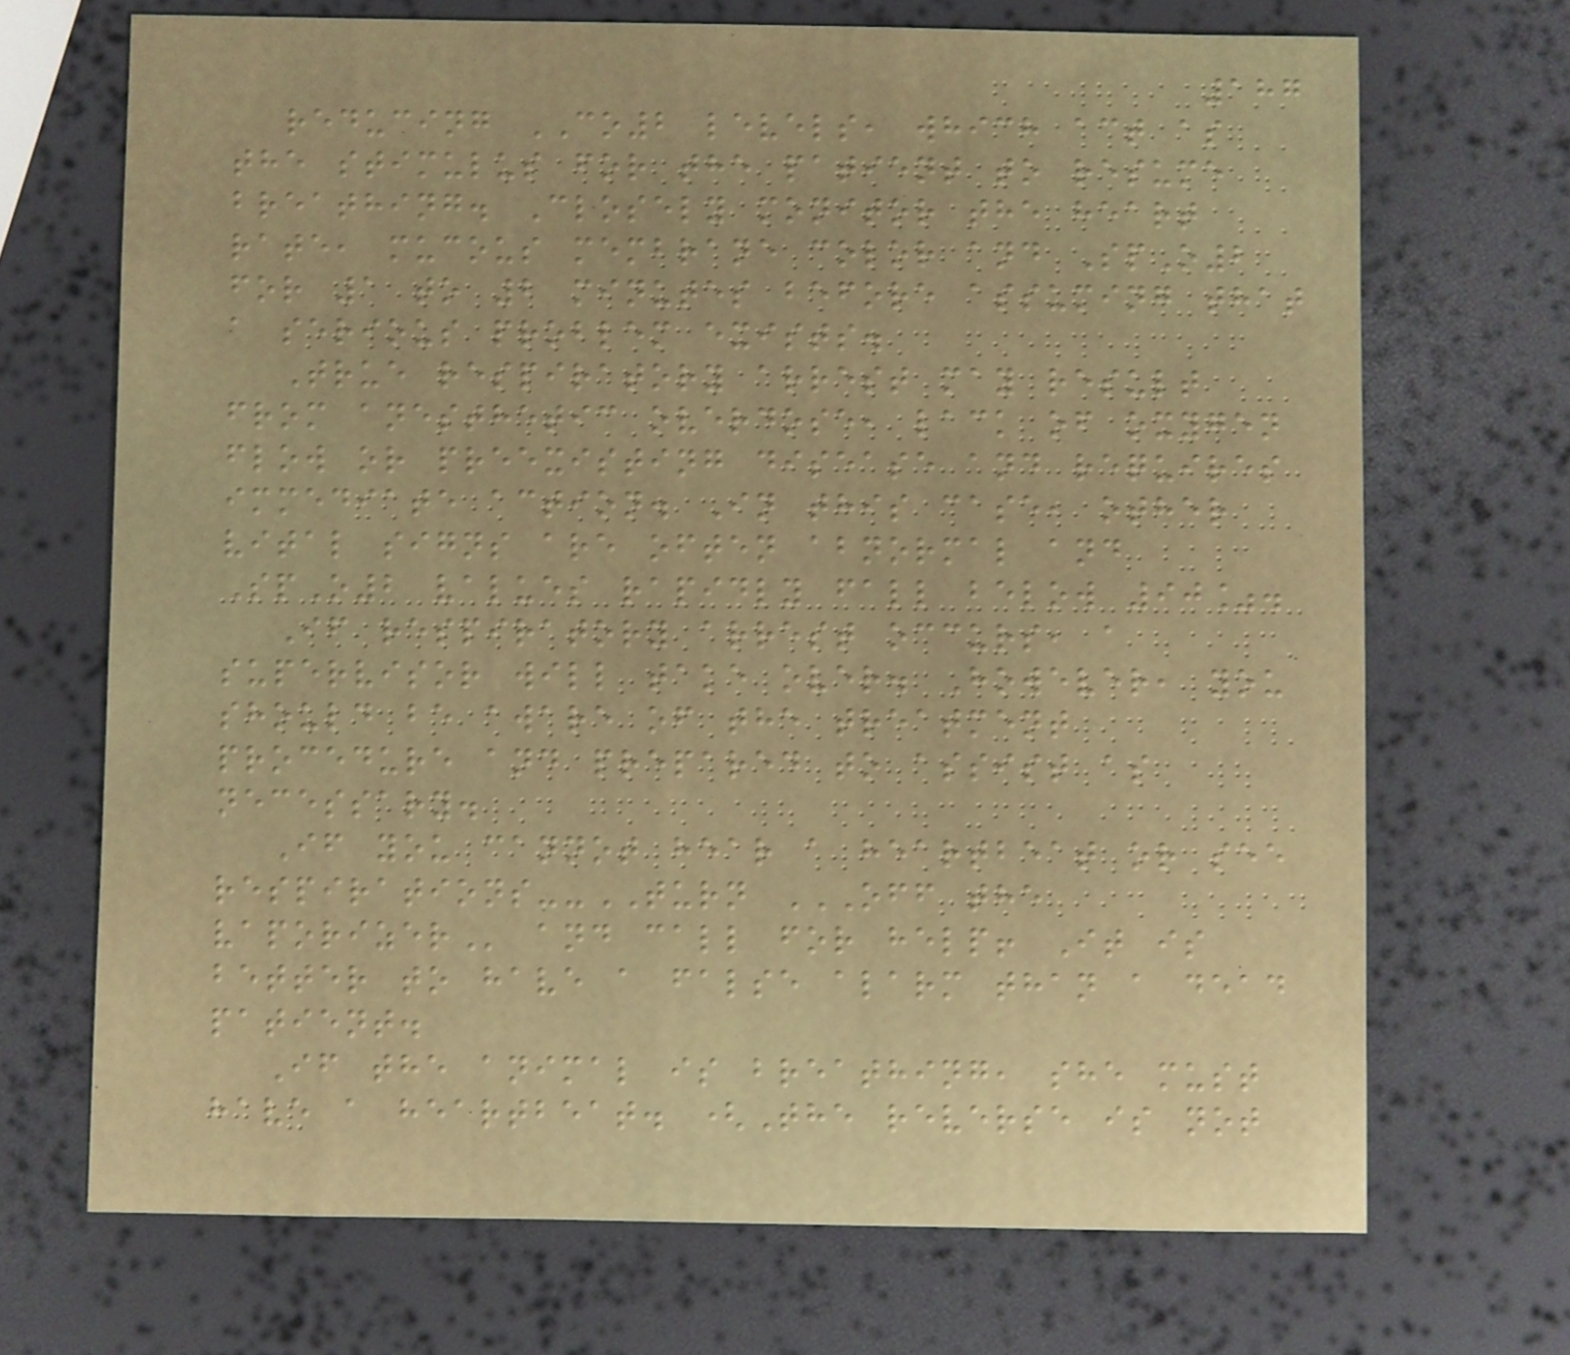187
reducing CO2 levels, which act as
the stimulus for the patient to resume
breathing. Closely monitor the heart
rate, mucous membrane color and SpO2
for 1 to 2 minutes before assuming that
a serious problem exists.
True respiratory arrest may result
from anesthetic overdose, lack of oxygen
flow or preexisting disease and requires
immediate action. In this case, other
vital signs are often abnormal and
SpO2 values rapidly fall below 90%.
If respiratory arrest occurs, a
supervisor will take over. However, you
should be aware of the treatment
procedure and prepared to assist as
necessary.
If you cannot hear a heartbeat or see
respirations--TURN OFF THE
VAPORIZER and call for help! It is
better to have a false alarm than a dead
patient.
If the animal is breathing, she must
have a heartbeat. (The reverse is not
